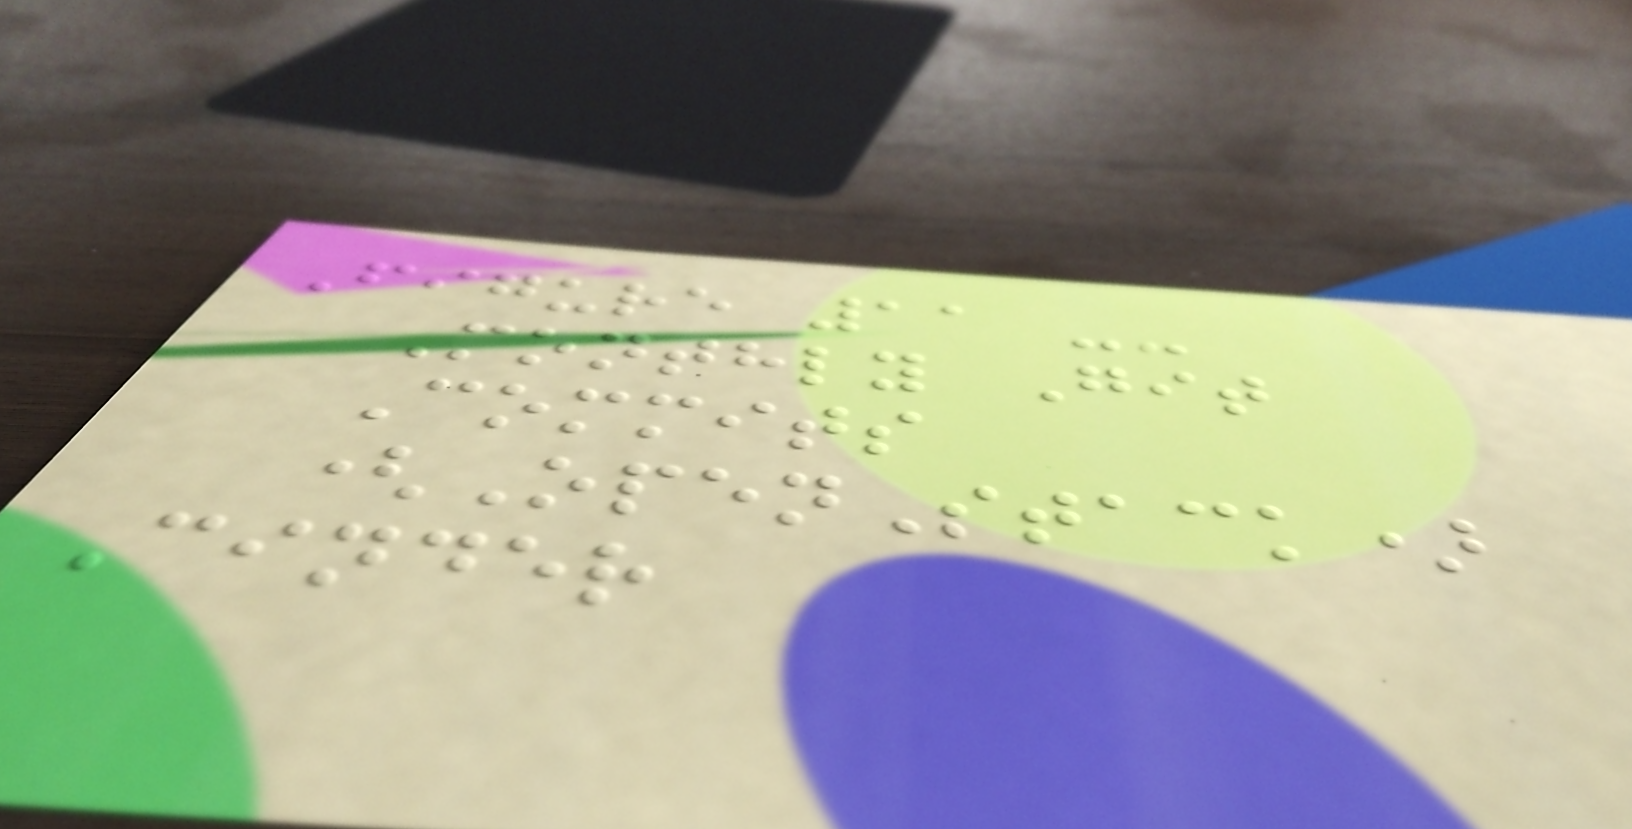Figure 11 --
Monthly Git
Commits
(OpenStack)
Cinder
